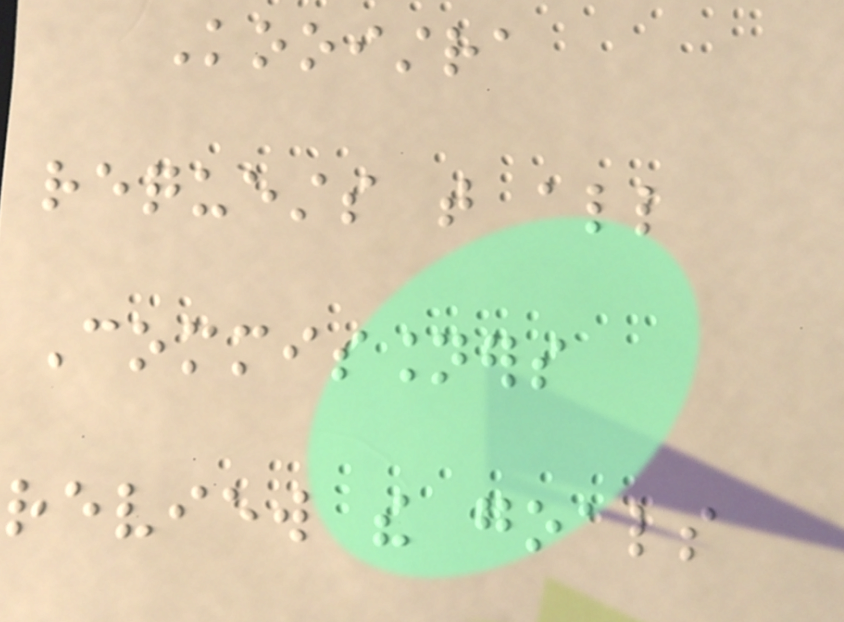Kooistra
requests that all
Commissioners
review the goals
